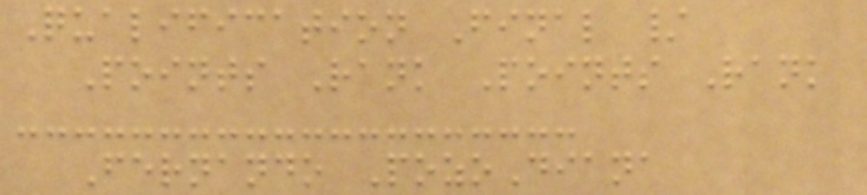Qualification Final /
Points Rank Points Rank
Fernando PozoDiana
